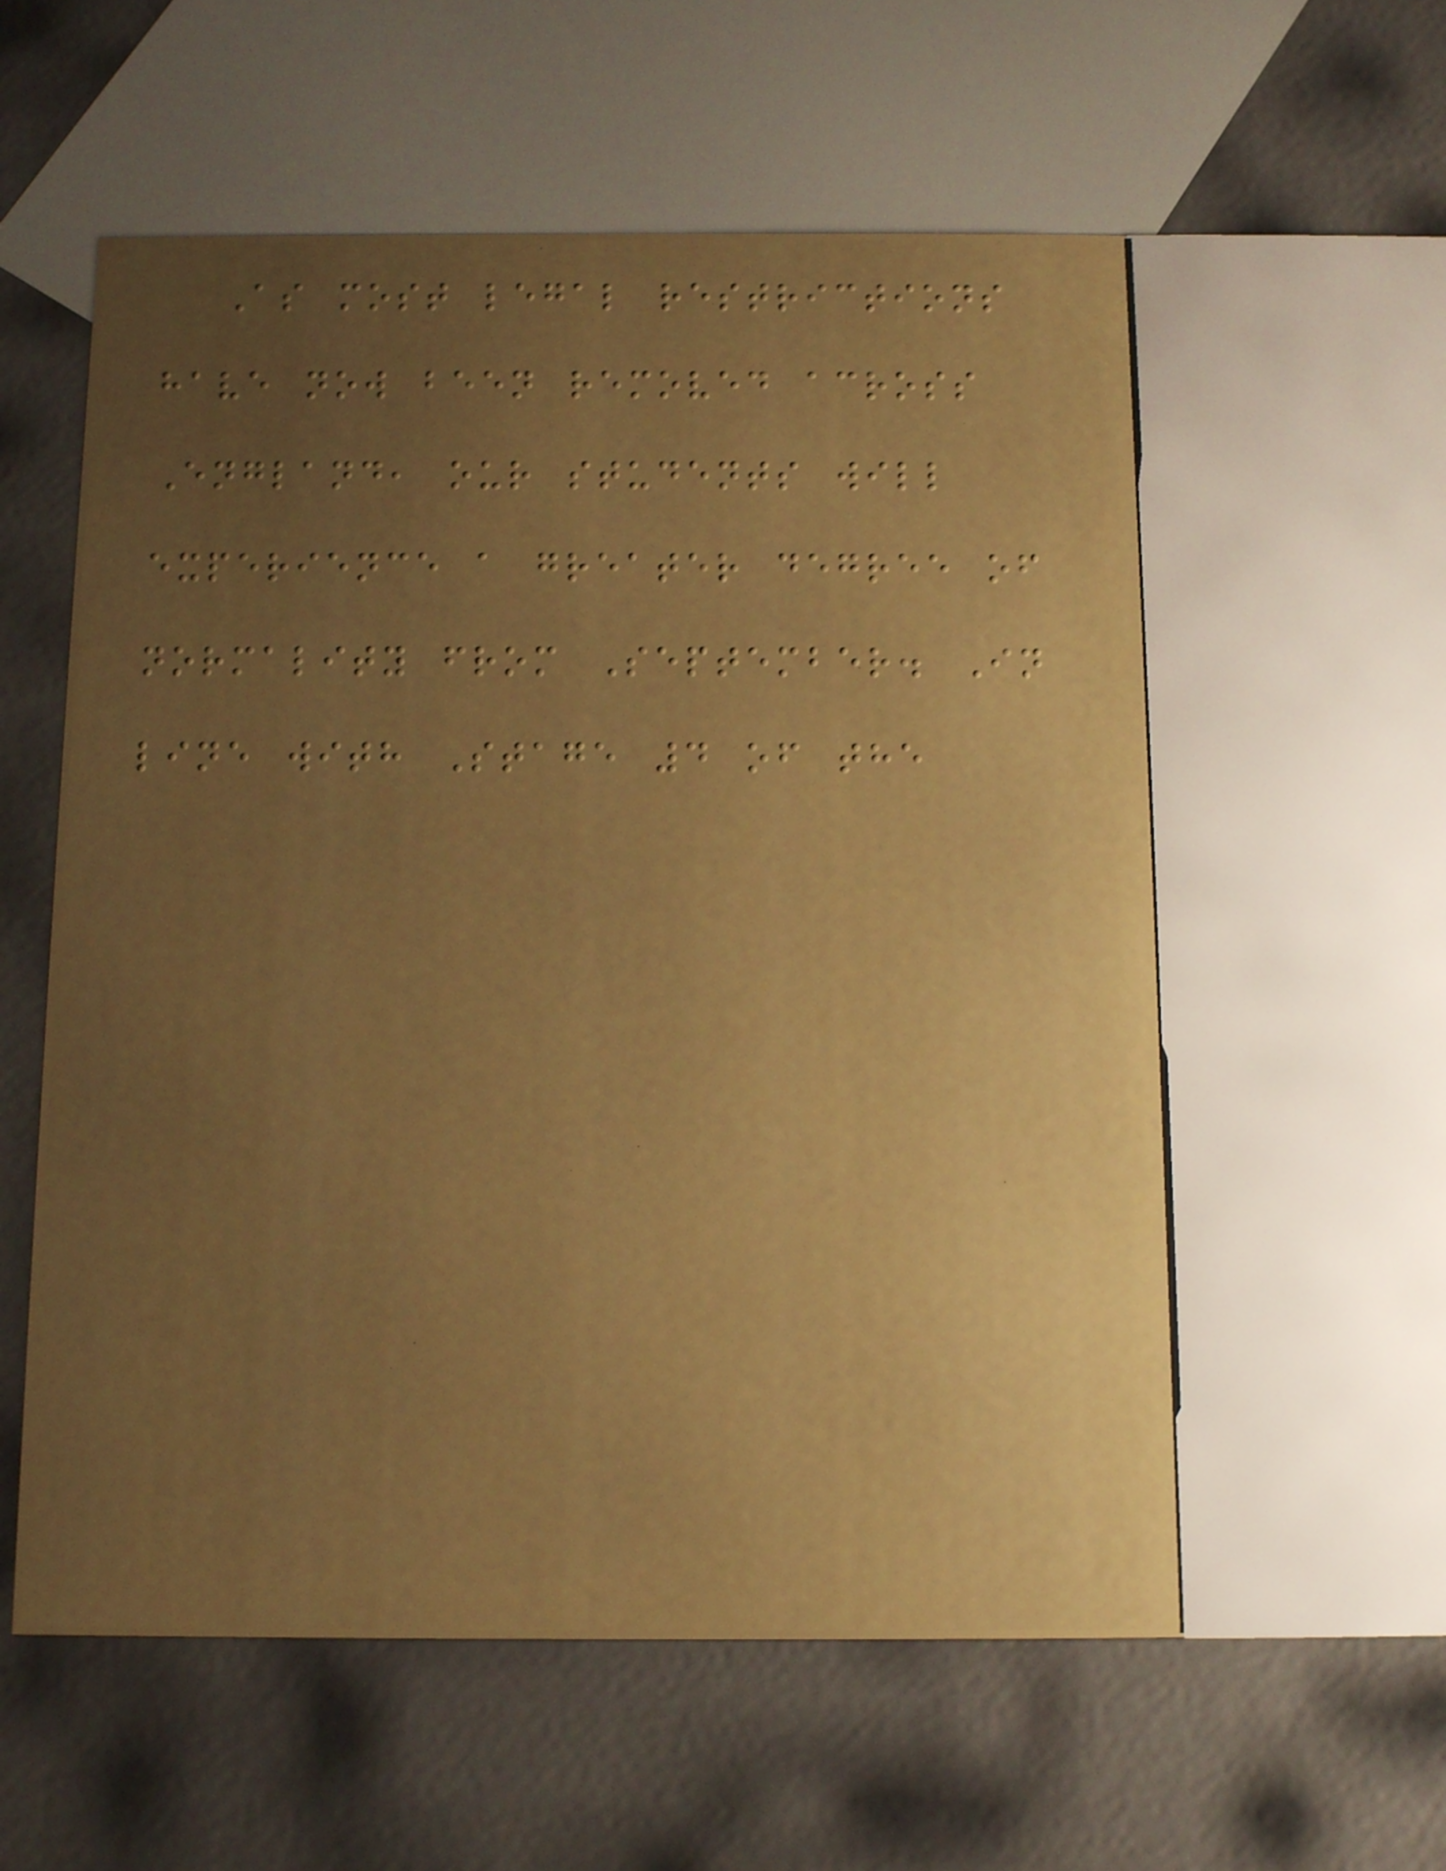As most legal restrictions
have now been removed across
England, our students will
experience a greater degree of
normality from September. In
line with Stage 4 of the
